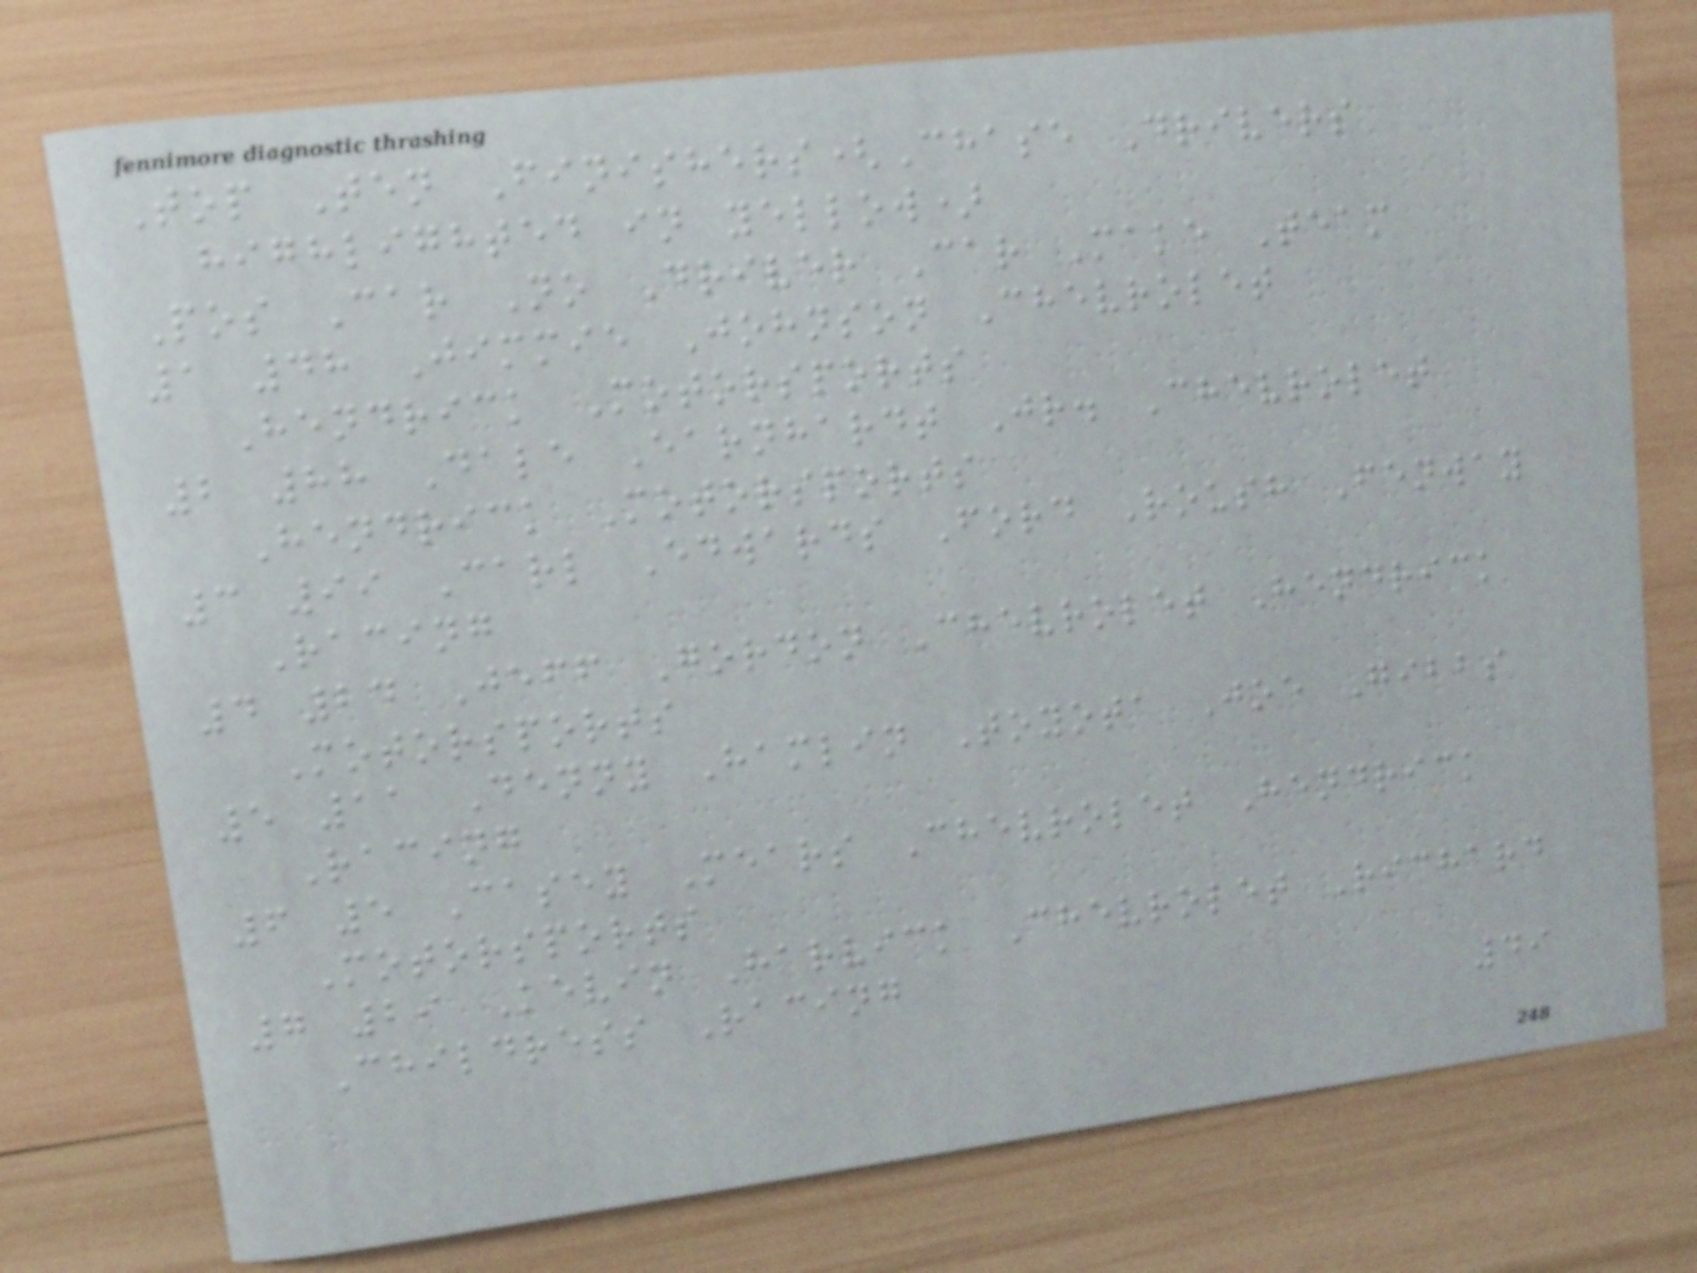Top Ten Finishers(Chase Drivers
highlighted in yellow)
Pos Car No Driver Car Make Team
1 48 Jimmie Johnson Chevrolet
Hendrick Motorsports
2 88 Dale Earnhardt Jr. Chevrolet
Hendrick Motorsports
3 99 Carl Edwards Ford Roush Fenway
Racing
4 24 Jeff Gordon Chevrolet Hendrick
Motorsports
5 11 Denny Hamlin Toyota Joe Gibbs
Racing
6 5 Casey Mears Chevrolet Hendrick
Motorsports
7 29 Kevin Harvick Chevrolet Richard
Childress Racing
49
